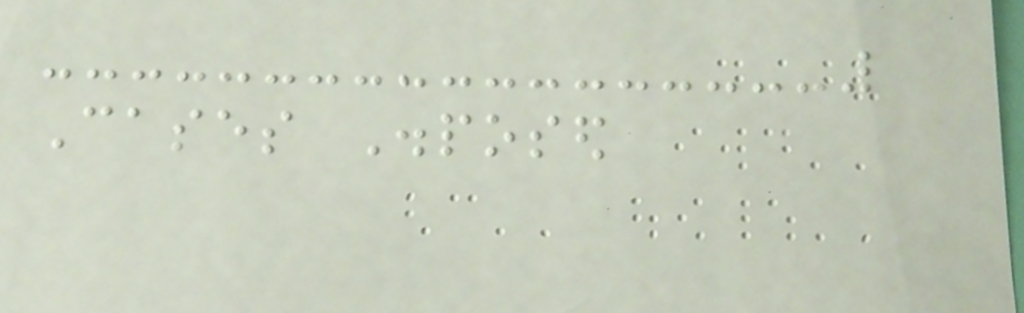Cases Disposed
